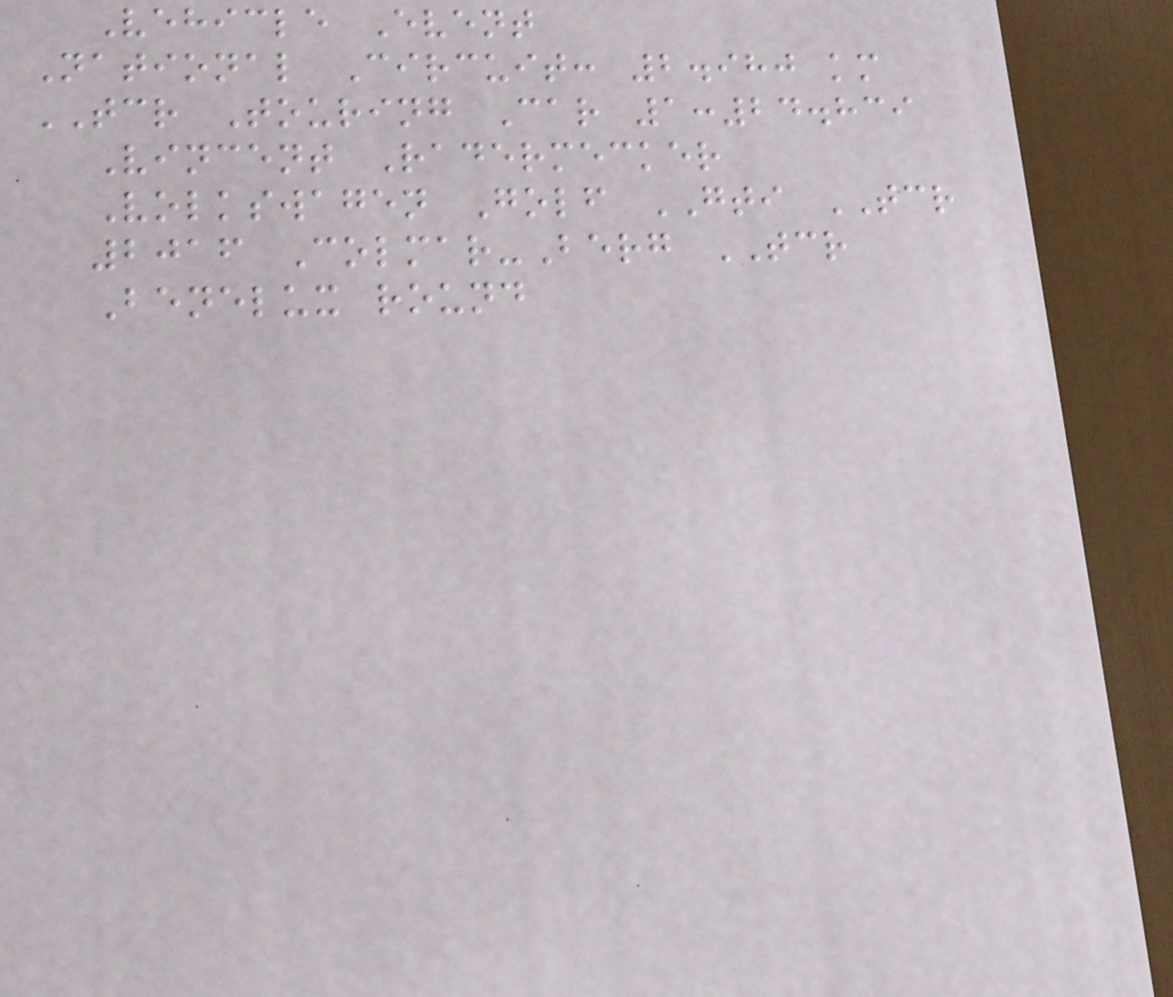Vehicle Event
National Circuit: 2.980 km
TCR Touring Car 1:24.839
Vincent Radermecker
Volkswagen Golf GTI TCR
2016 Colmar-Berg TCR
Benelux round
